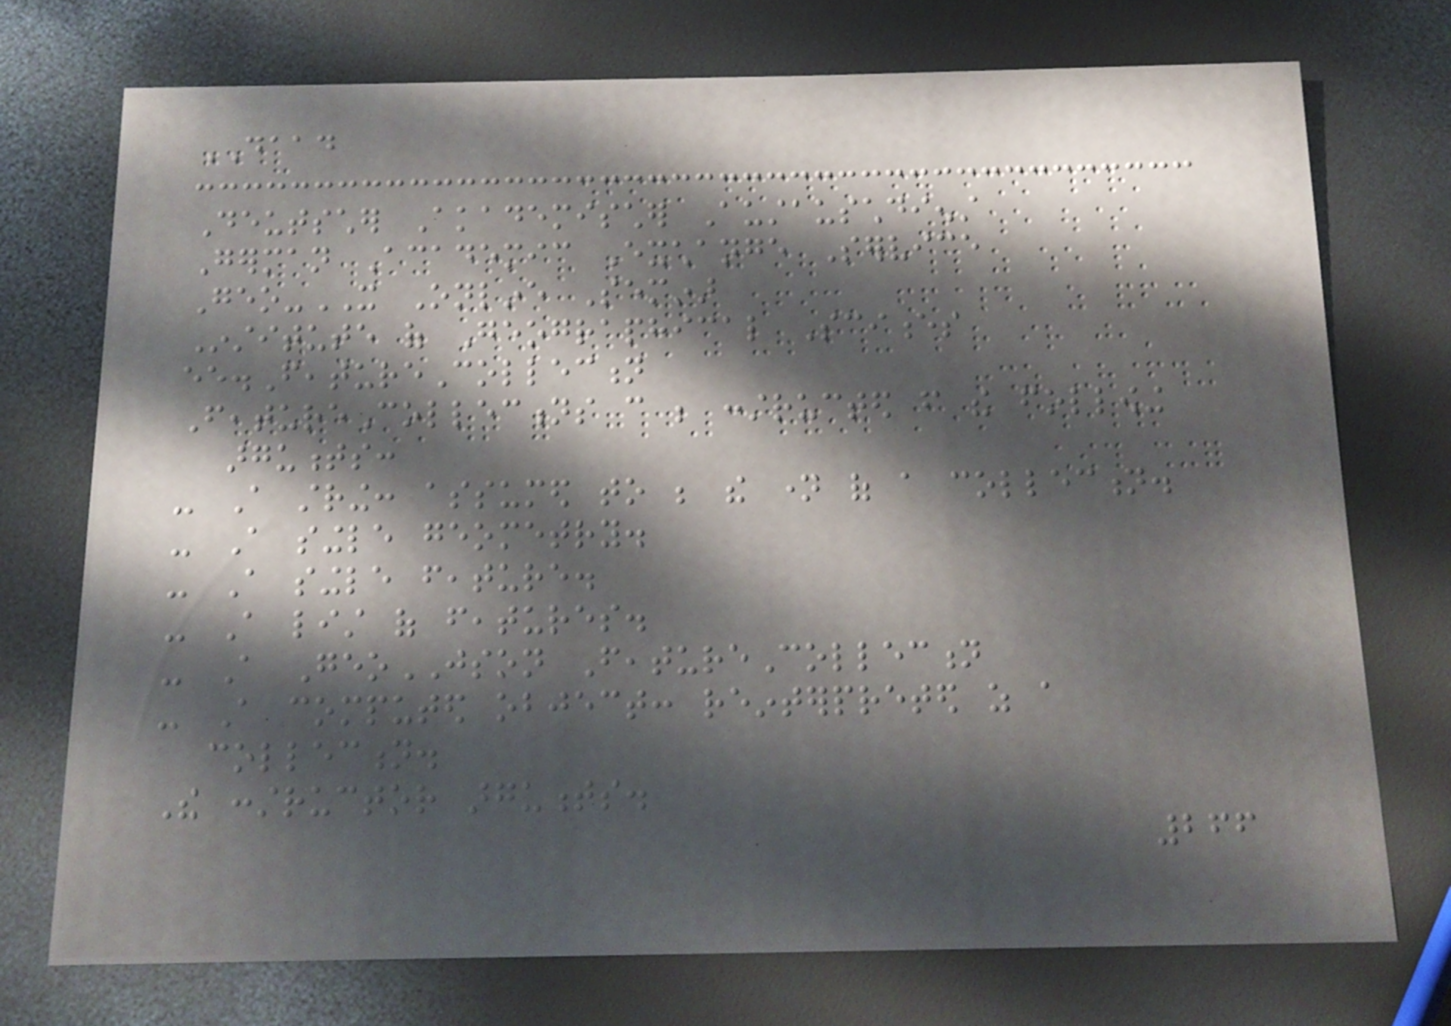DAAD
Deutscher Akademischer Austauschdienst
German Academic Exchange Service
Geo-IT Online Seminar
Institute of Geographical Sciences
ee.FeatureCollection
FeatureCollections can be constructed from the following
arguments:
- A string: assumed to be the name of a collection.
- A single geometry.
- A single feature.
- A list of features.
- A GeoJSON FeatureCollection
- A computed object: reinterpreted as a
collection.
The constructor arguments.
266
